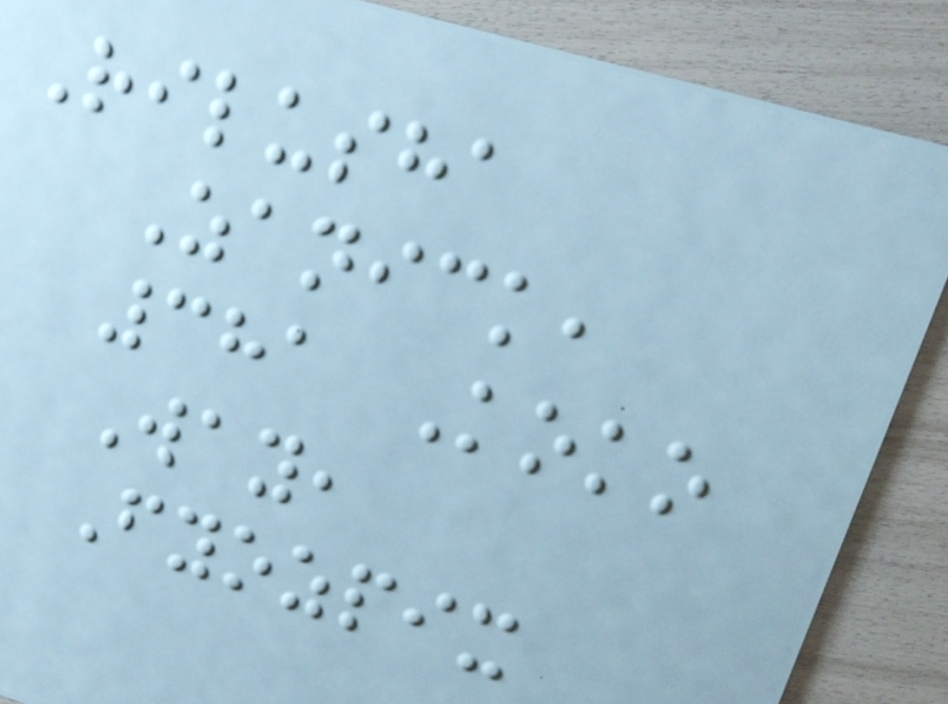Rilusha
Zanick,
381 Koko
Way,
Fyozpix
